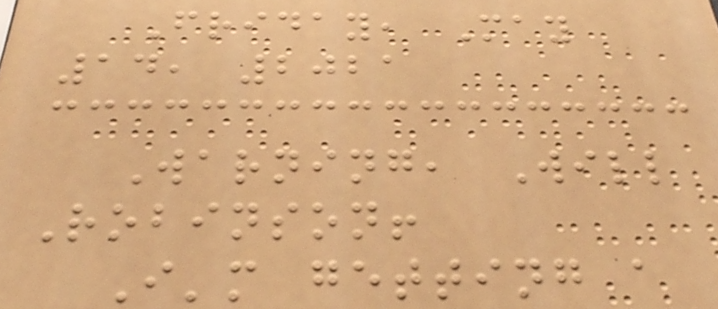Friday, May
14, 2021
Warning, Will
Robinson!
I'm getting a
